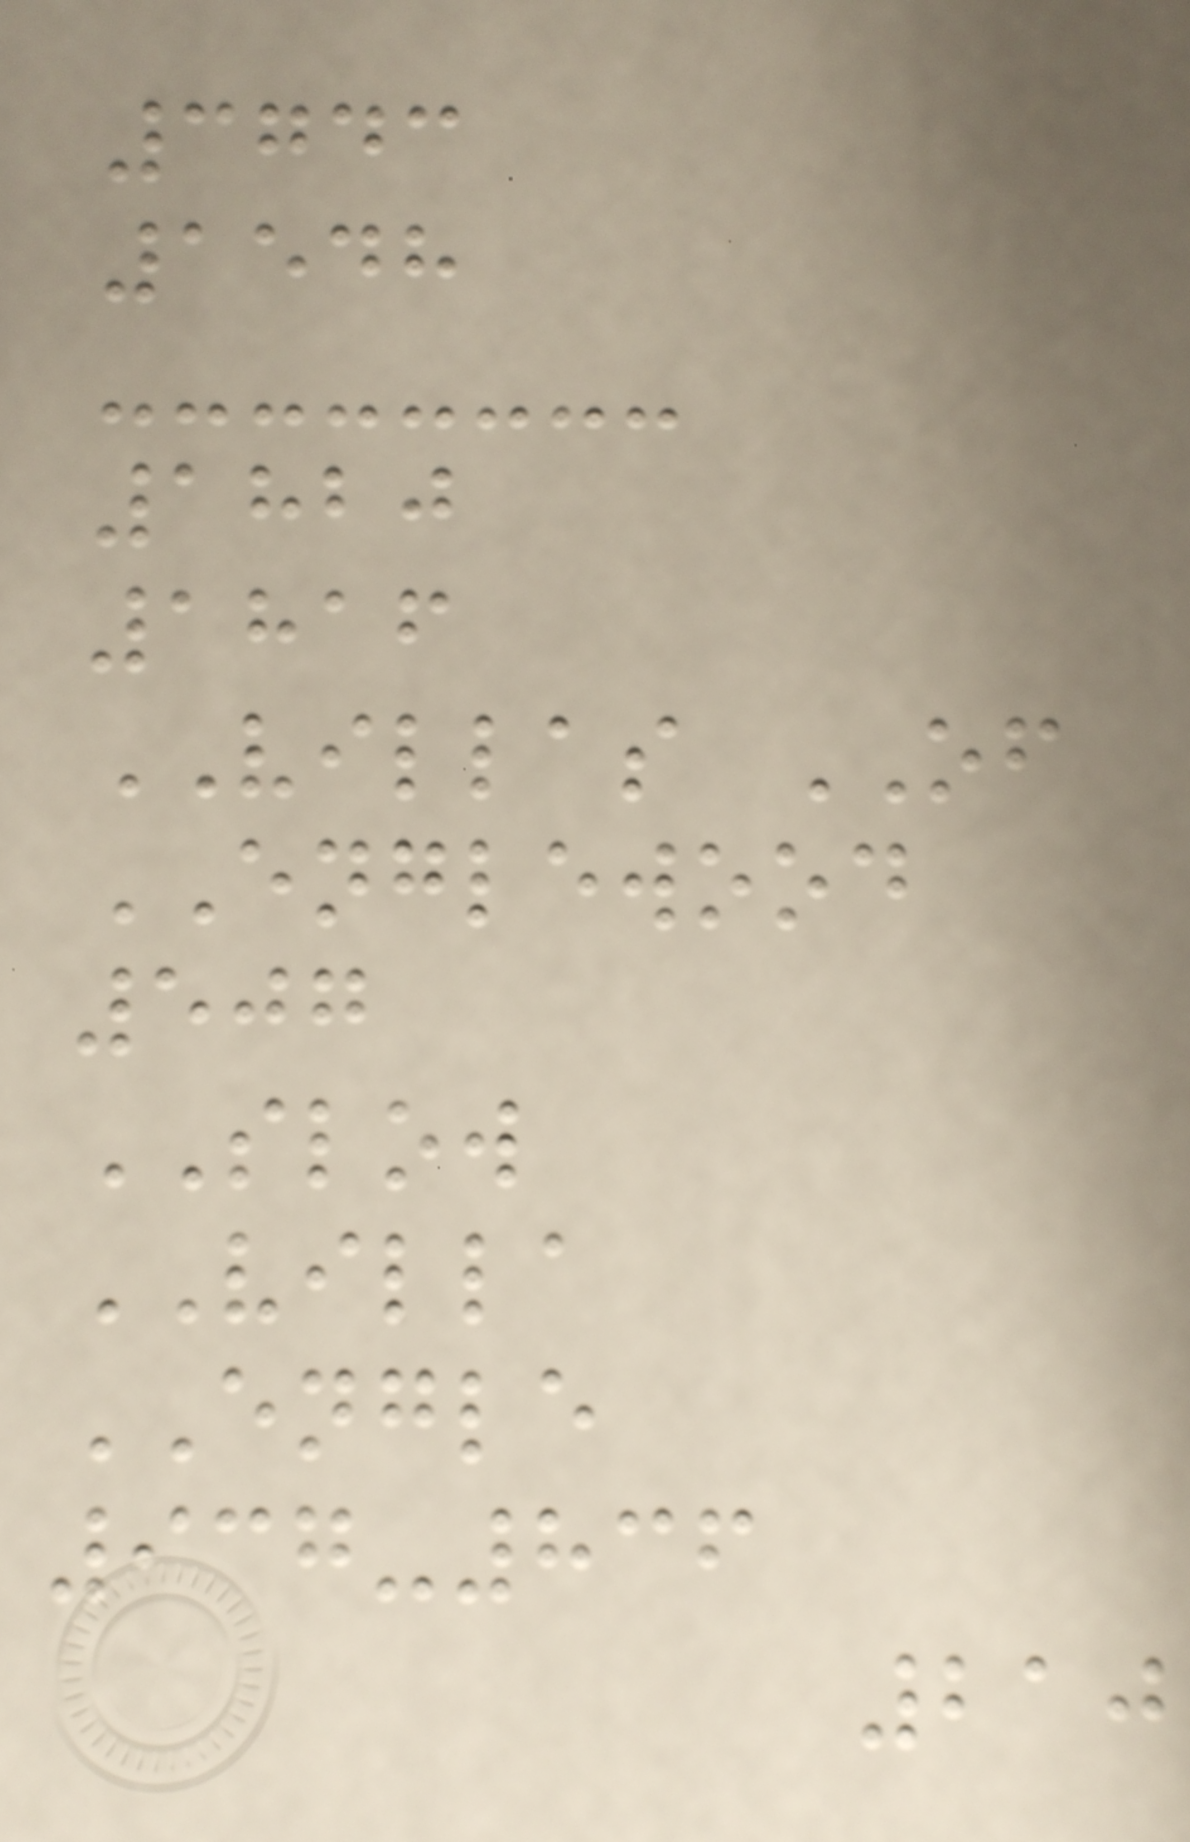3743
1548
1820
1816
VILLAS OF
ENGLEWOOD
507
SLOW
VILLA
ENGLE
937-836
210
